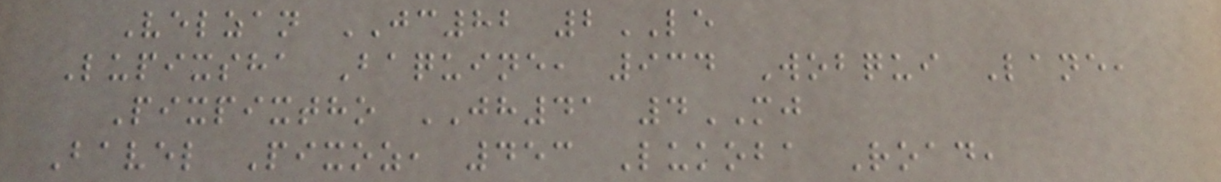Velzan JC82 2LE
Lupixsha Baquine, 934 Wobqui Lane,
Pixpixtho JH41 4MJ
Bavel Pixoz, 453 Lukoba Road,
